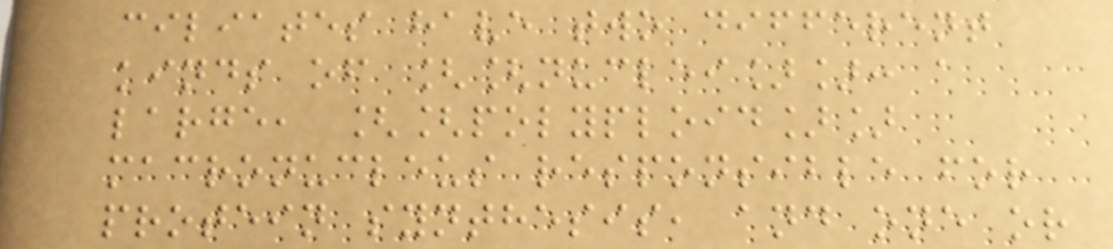ciliates have two different
kinds of [[nuclei]]: a
large, [[polyploid]]
macronucleus responsible for
protein synthesis, and one or
